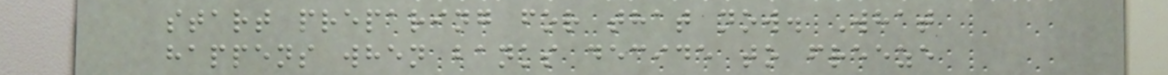start preparing for that now. What
happens when banks decide to freeze
